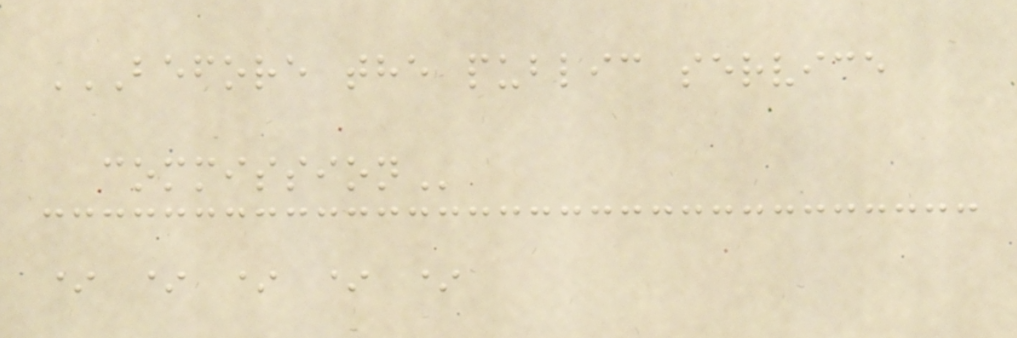BEFORE THE PUBLIC SERVICE
COMMISSION
* * * * *
